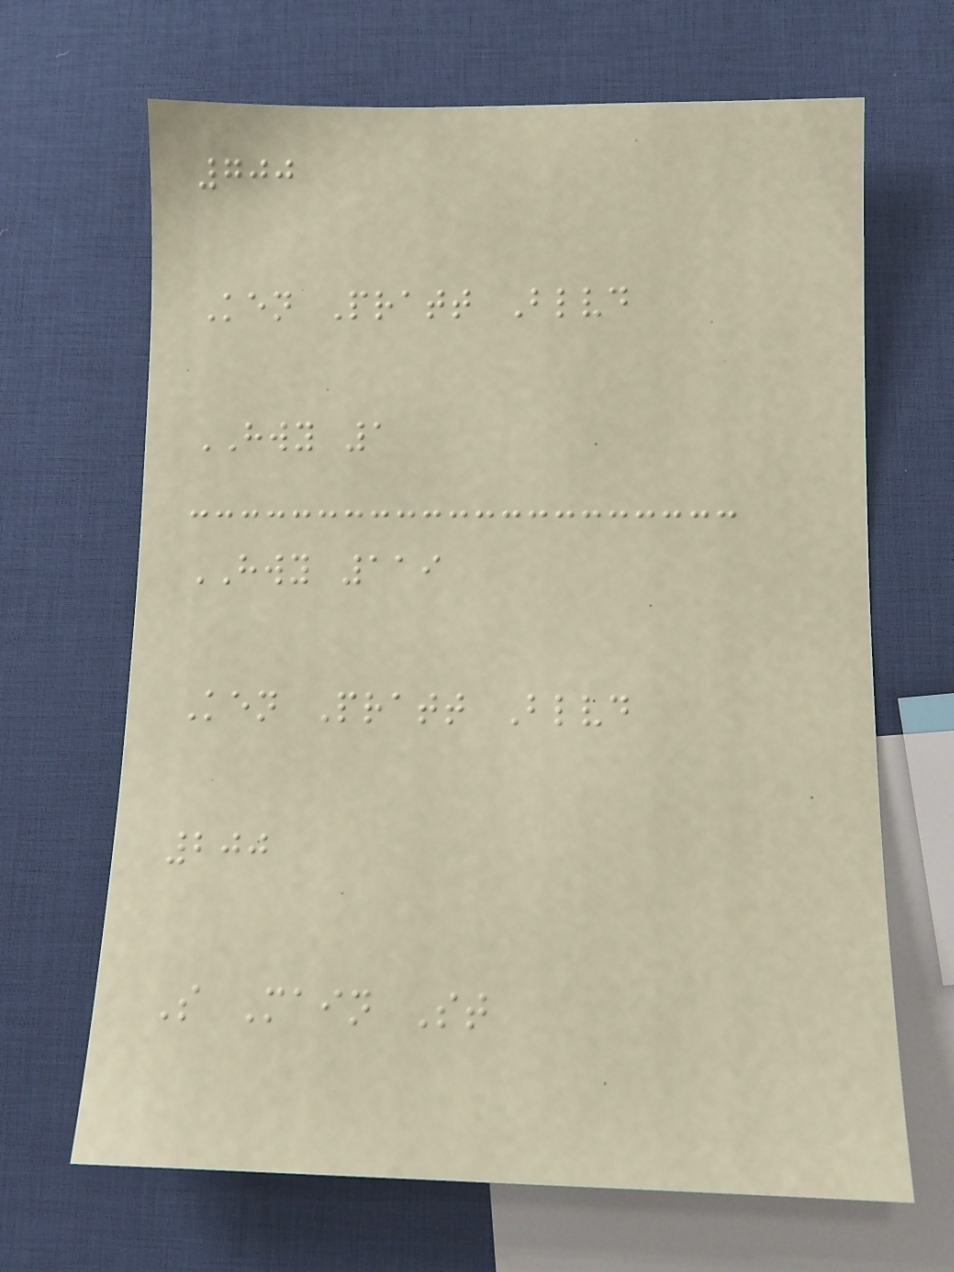700
Ken Pratt Blvd
HWY 1
HWY 119
Ken Pratt Blvd
200
S Main St
